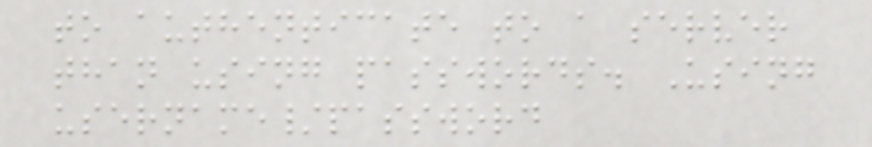to authenticate to a server
than using passwords. Using
username/password
